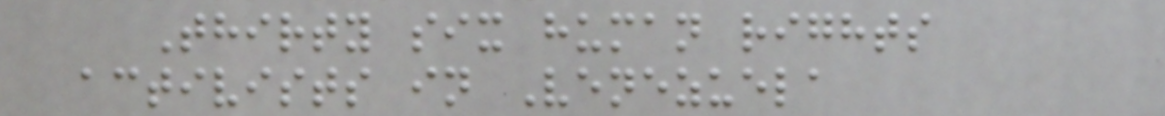Thirty six human rights
activists in Venezuela
